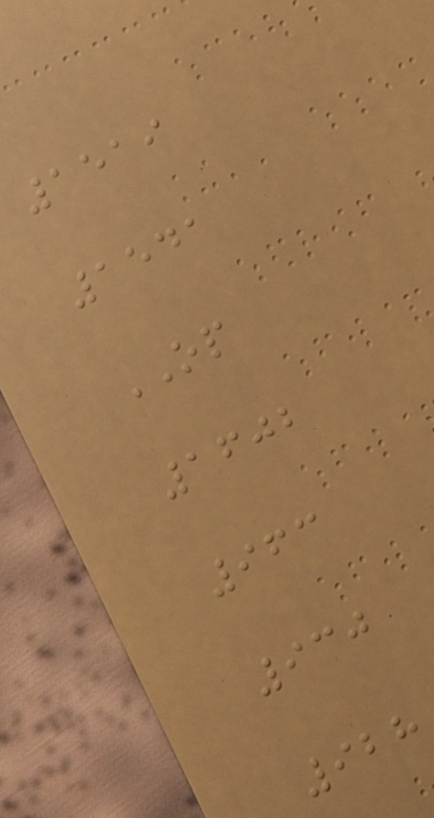1519
1541
OP
1602
963
930
928
